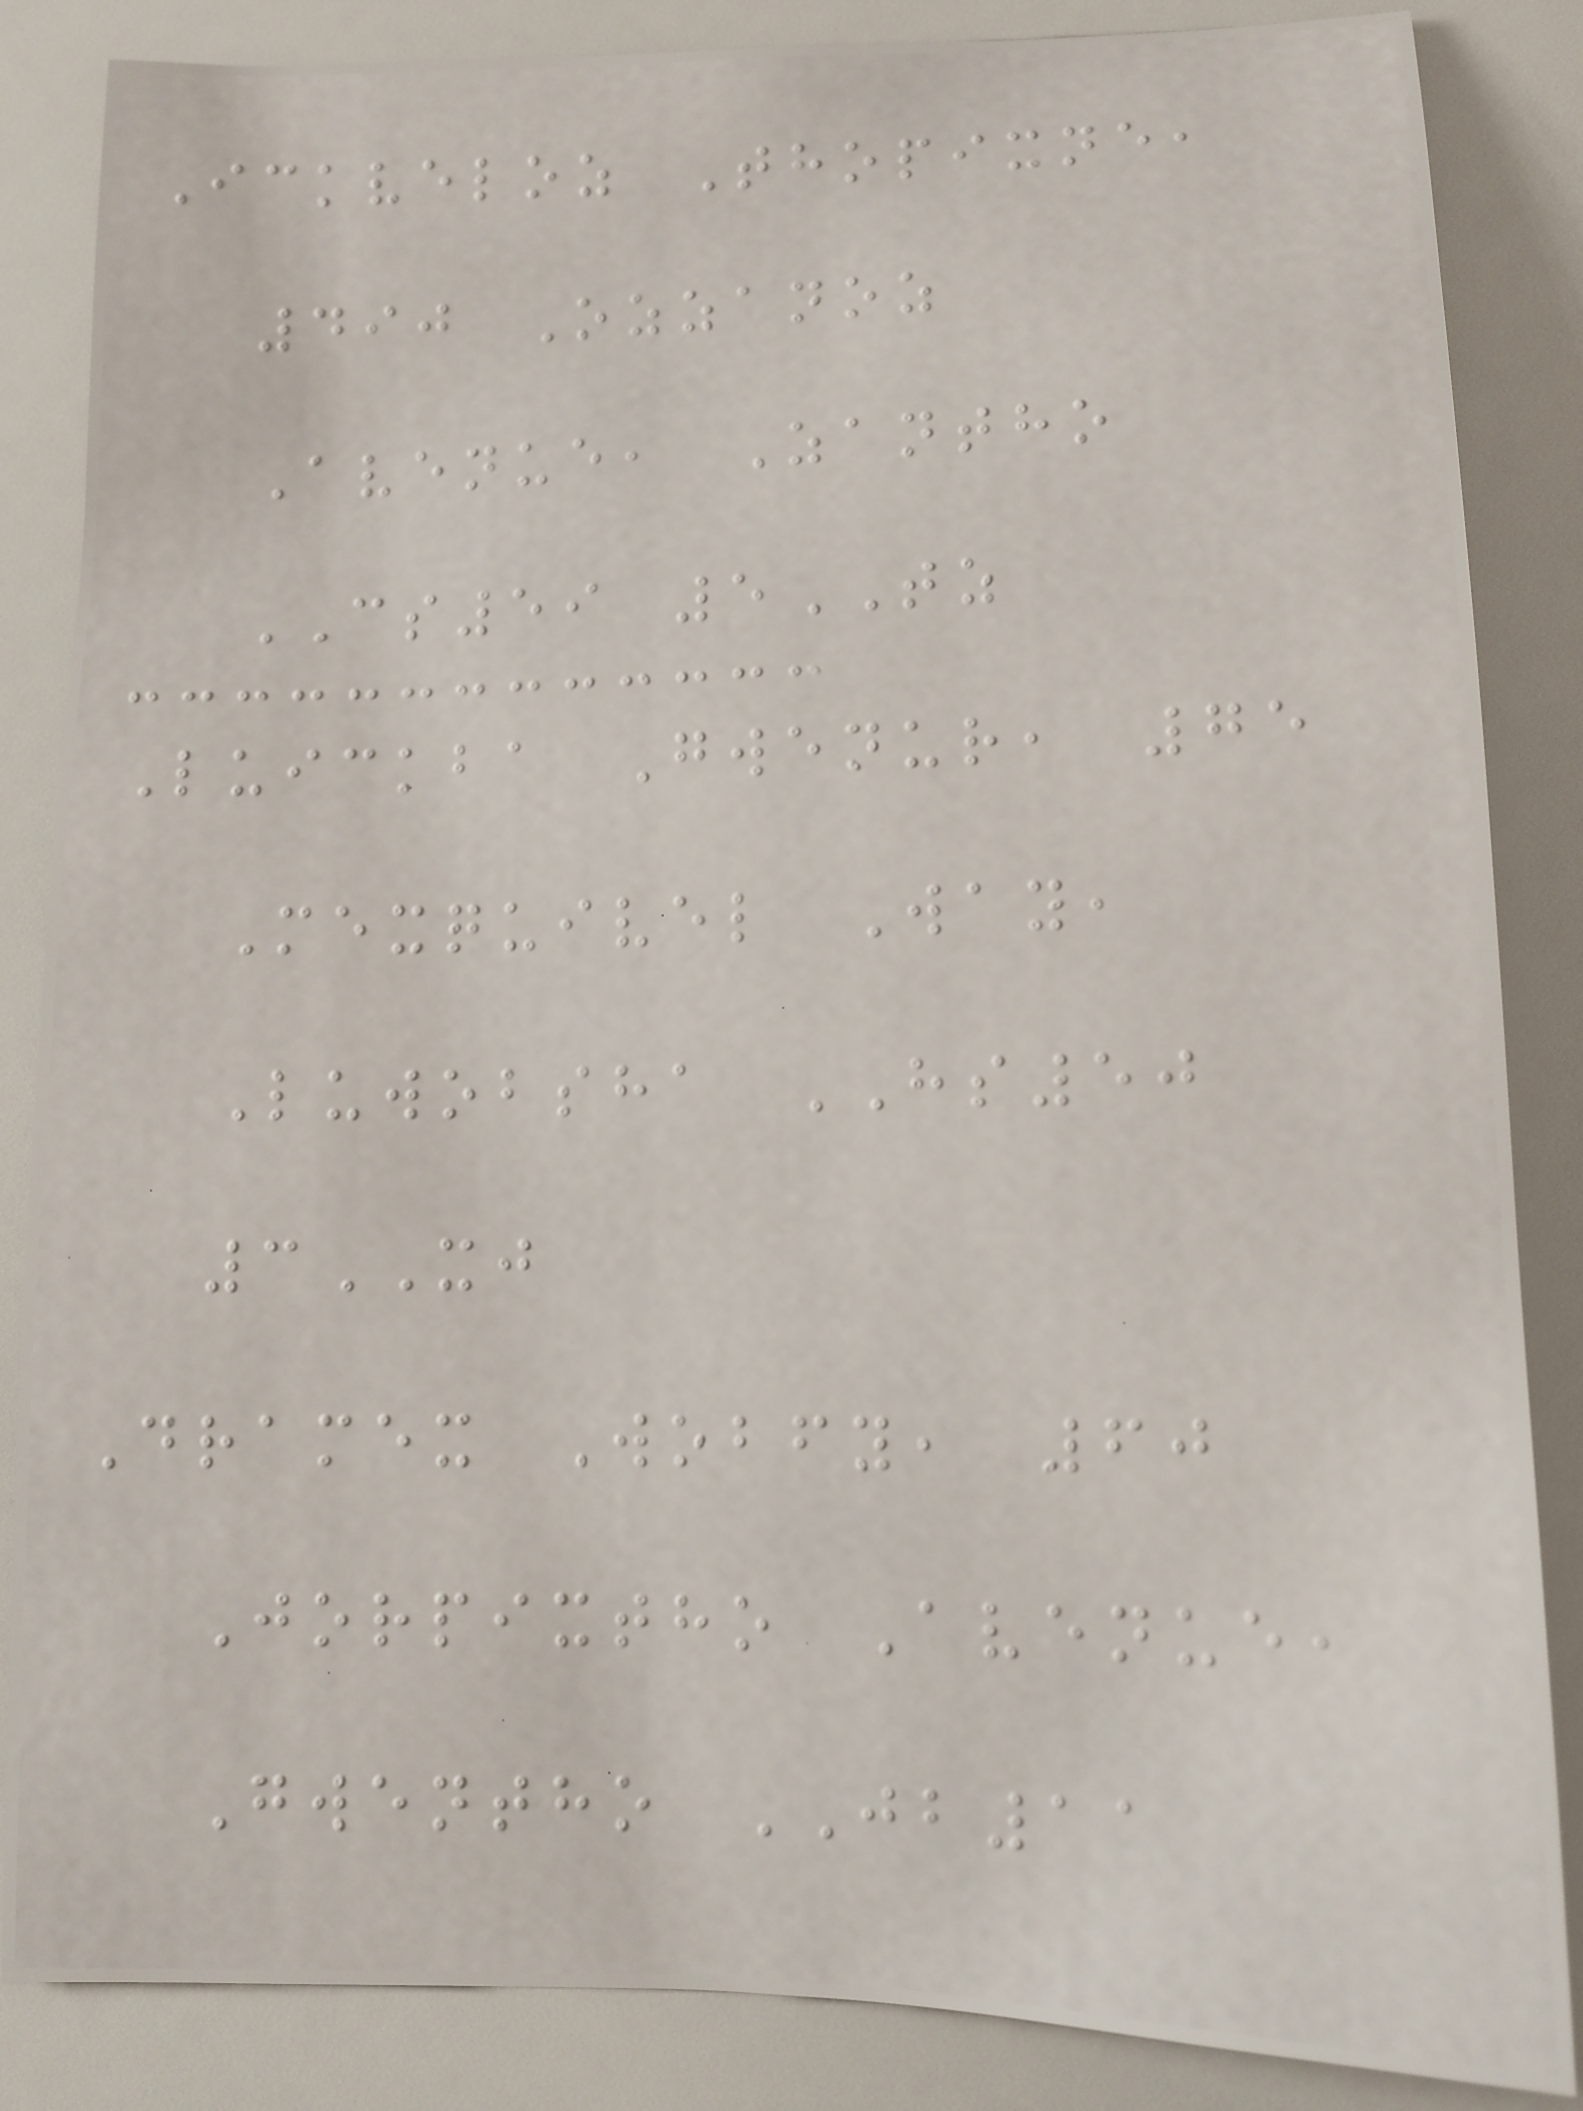Ickveloz Thopixne,
490 Ozzanoz
Avenue, Zantho
CS59 5TZ
Luickba Gwenur, 75
Mexquivel Way,
Luwobsha HS50
3XJ
Dramex Wobfy, 60
Jorpixtho Avenue,
Gwentho JB11
